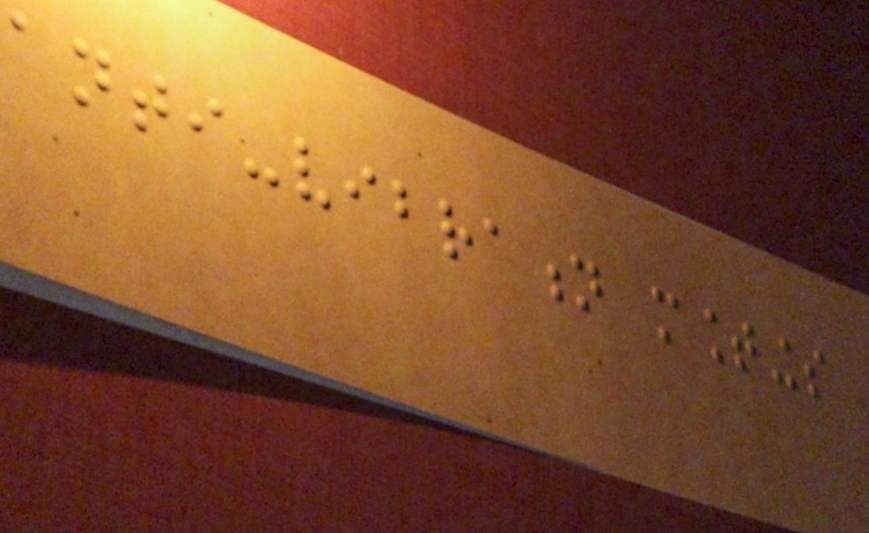anti-vibration mountings
